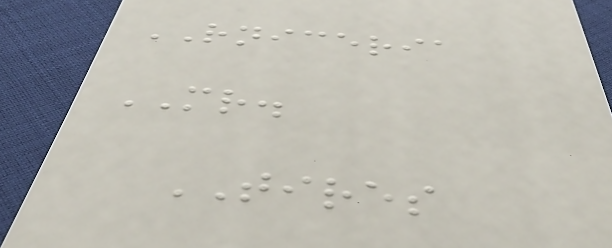RNICERIA
MR.
TIRES
